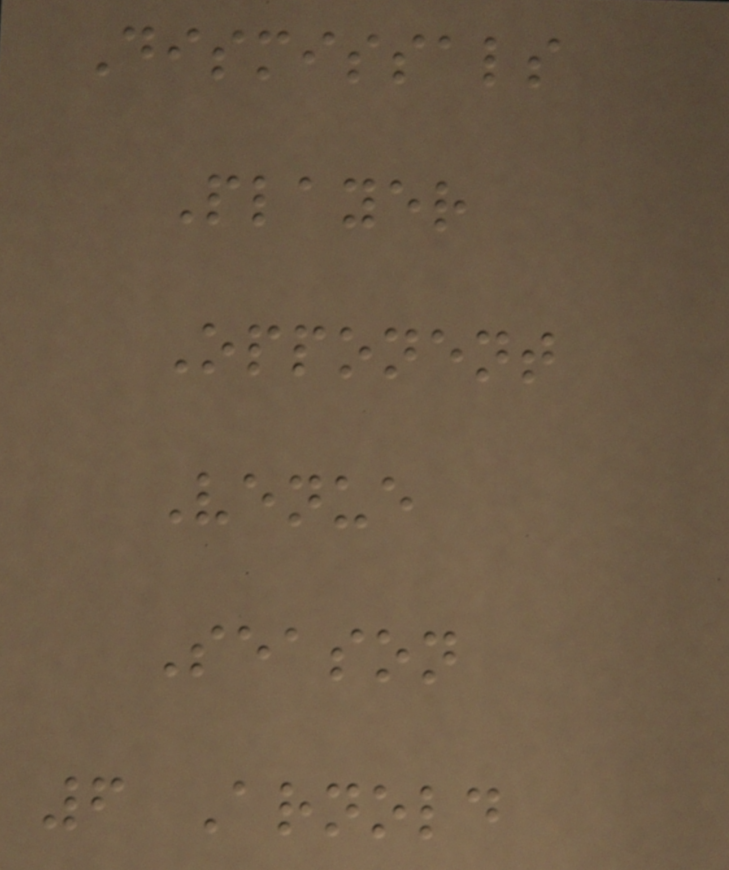Dismissals
Player
Opponent
Venue
Season
6 Arnold
